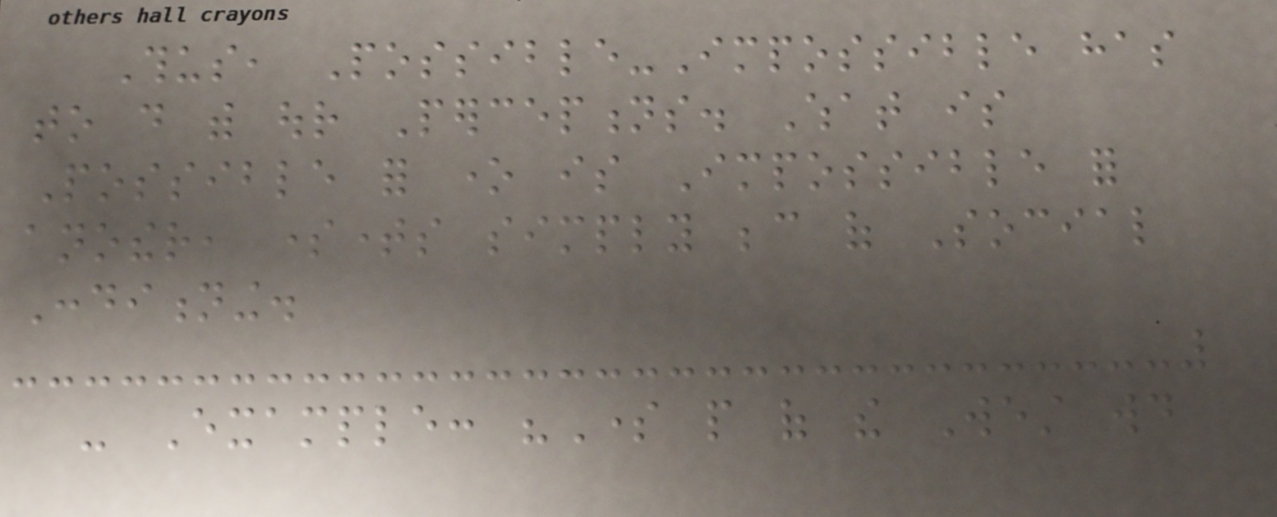Thus, Possible-Impossible has
to do with our Perceptions. What is
Possible for one is Impossible for
another, sometimes simply because of Social
Conditioning.
- Example: "Some people of the West would
